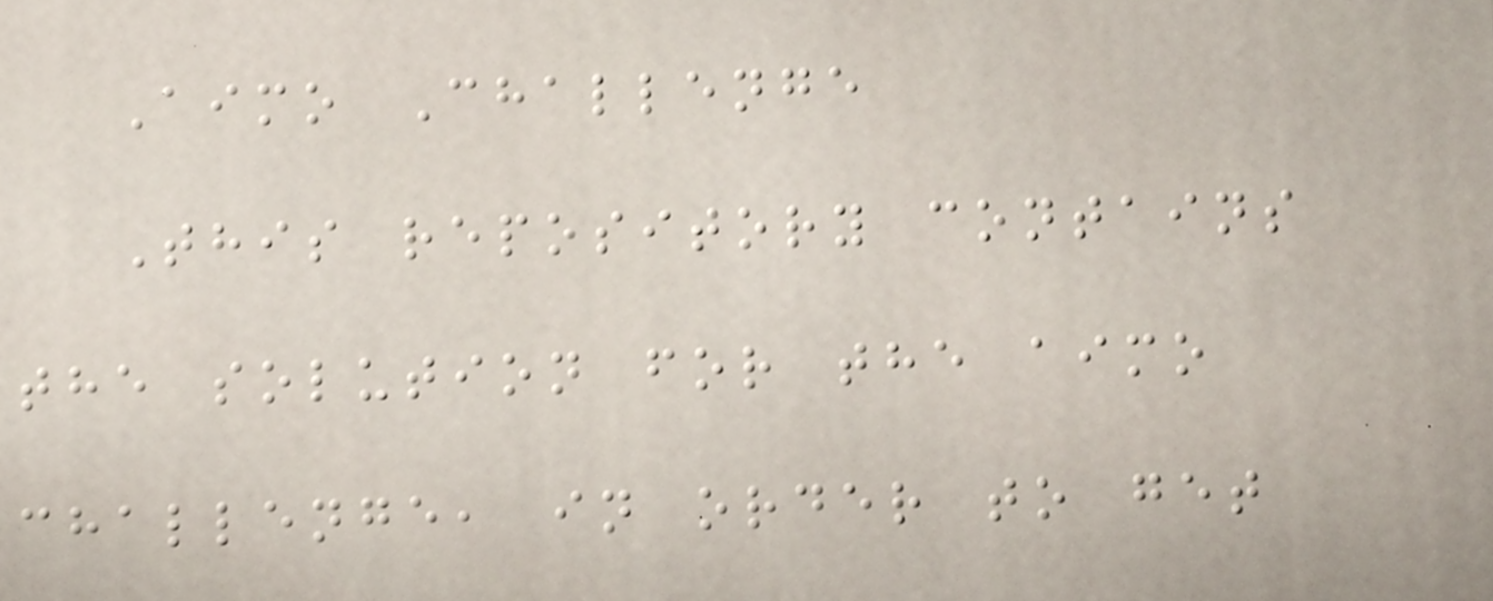Aimo Challenge
This repository contains
the solution for the aimo
challenge, in order to get
